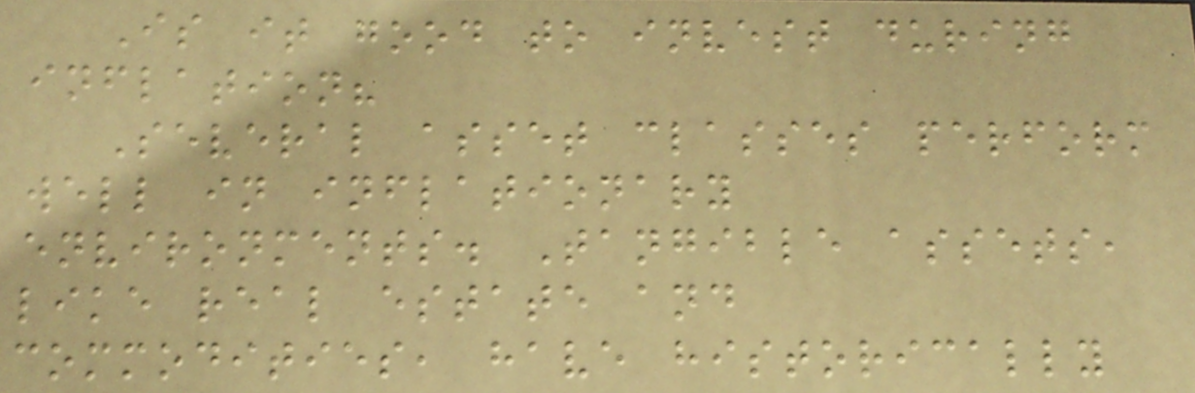Is it good to invest during
inflation?
Several asset classes perform
well in inflationary
environments. Tangible assets,
like real estate and
commodities, have historically
